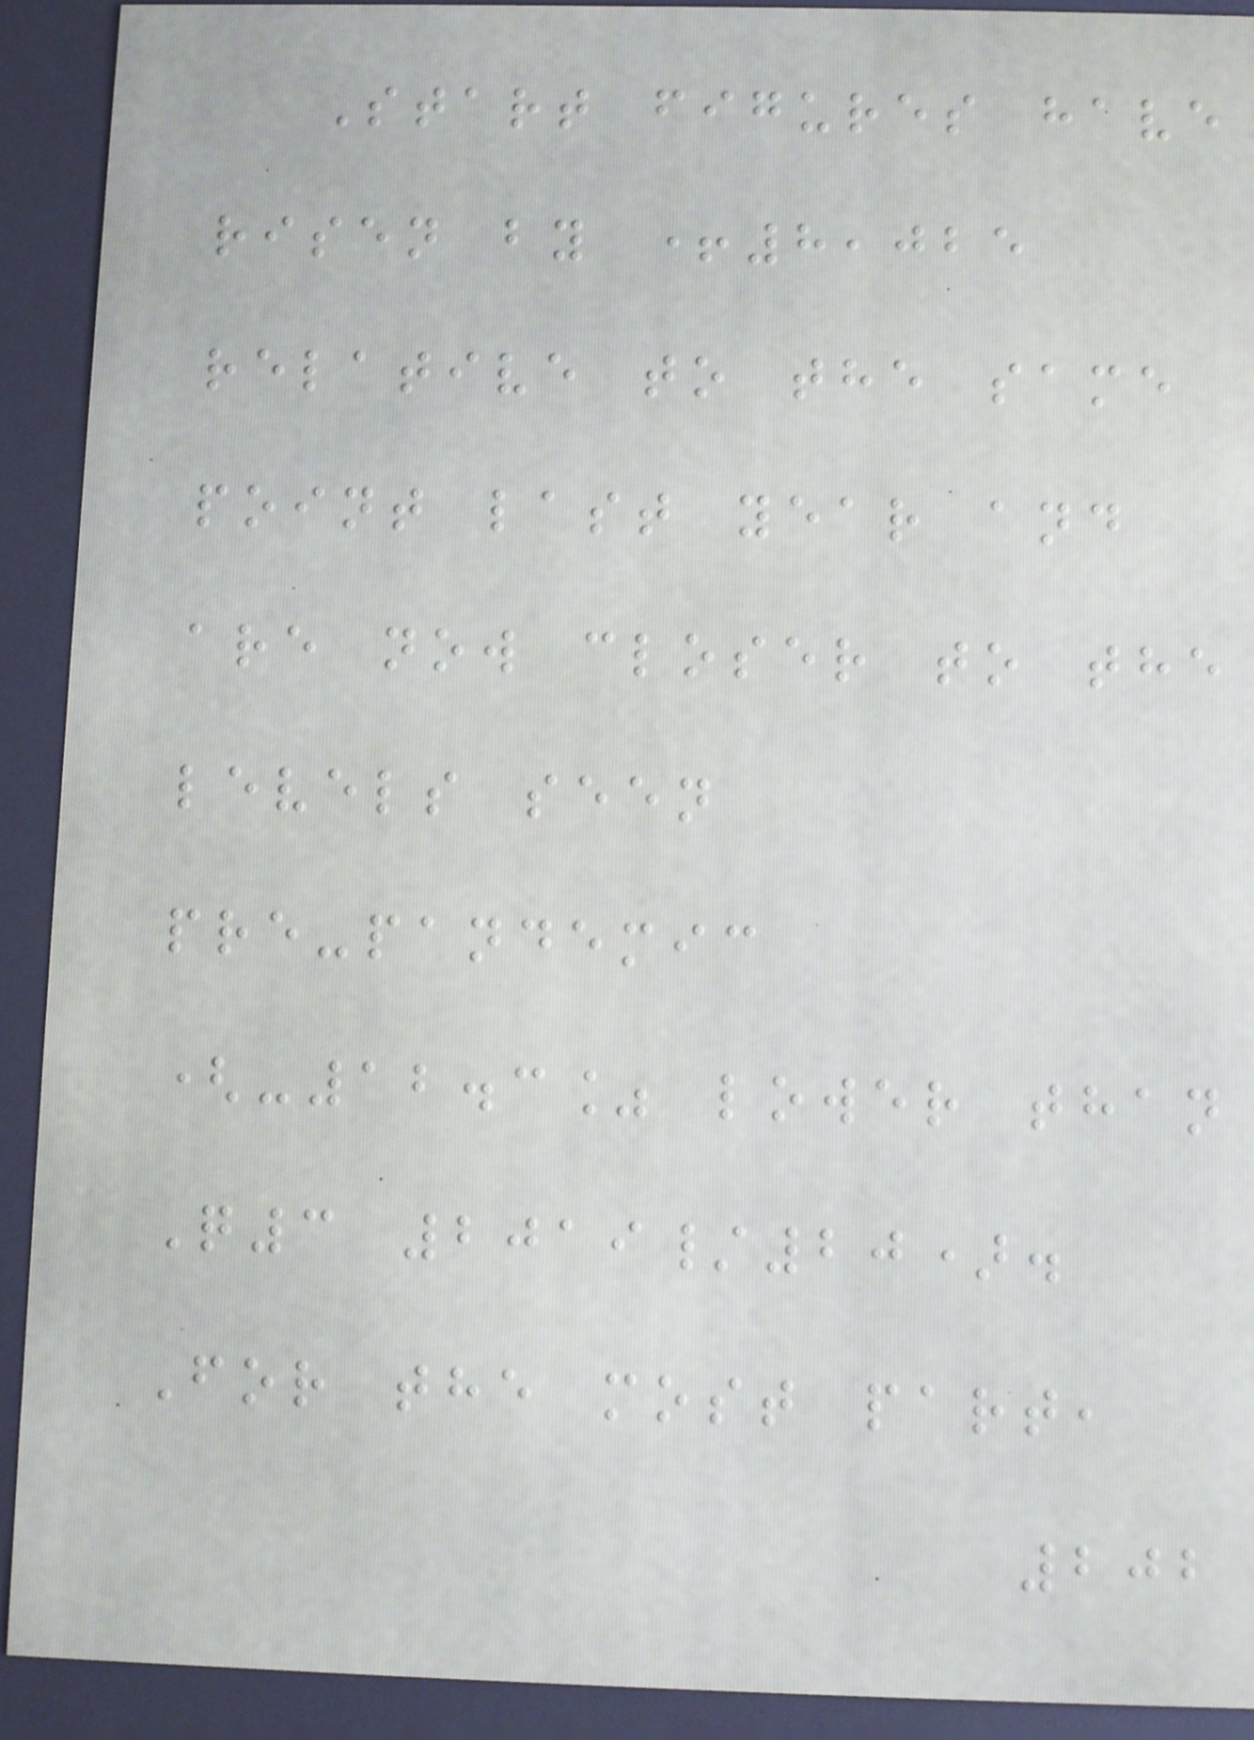Start figures have
risen by +8,025
relative to the same
point last year and
are now closer to the
levels seen
pre-pandemic
(-12.3% lower than
Q3 2019/20).
For the most part,
202
